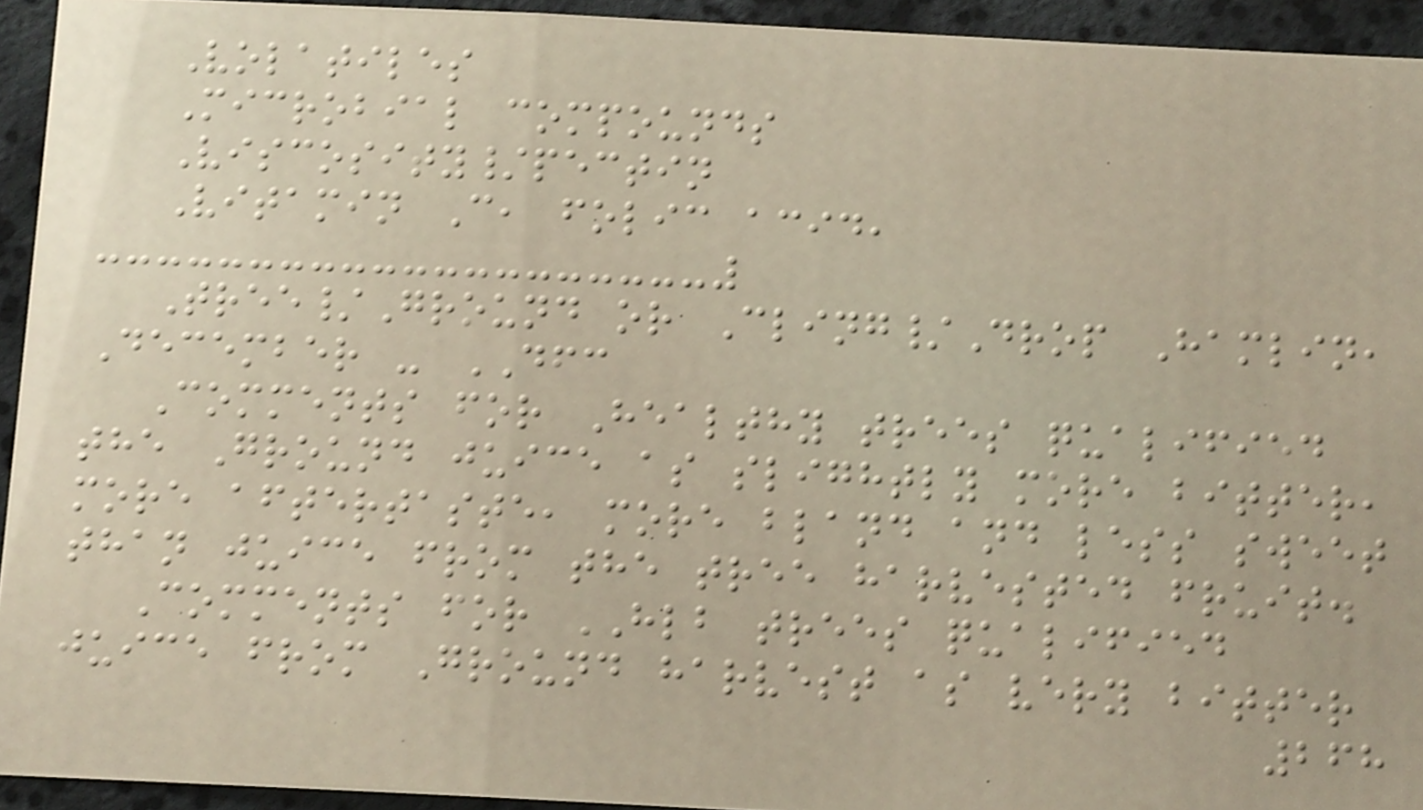Volatiles
Microbial compounds
Viscosity/pectin
Vitamin C, folic acid,
Tree/Ground or Cling/Drop Hamlin,
December - DFC
Comments for Healthy trees qualified
the Ground juice as slightly more bitter,
more aftertaste, more bland and less sweet
than juice from the tree harvested fruit.
Comments for HLB trees qualified
juice from Ground harvest as very bitter
268
